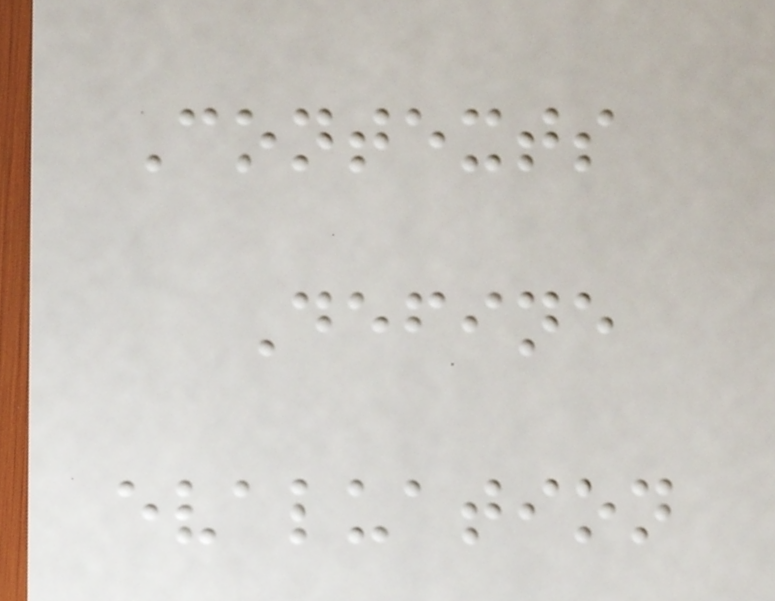Contexts
Define
evaluation
